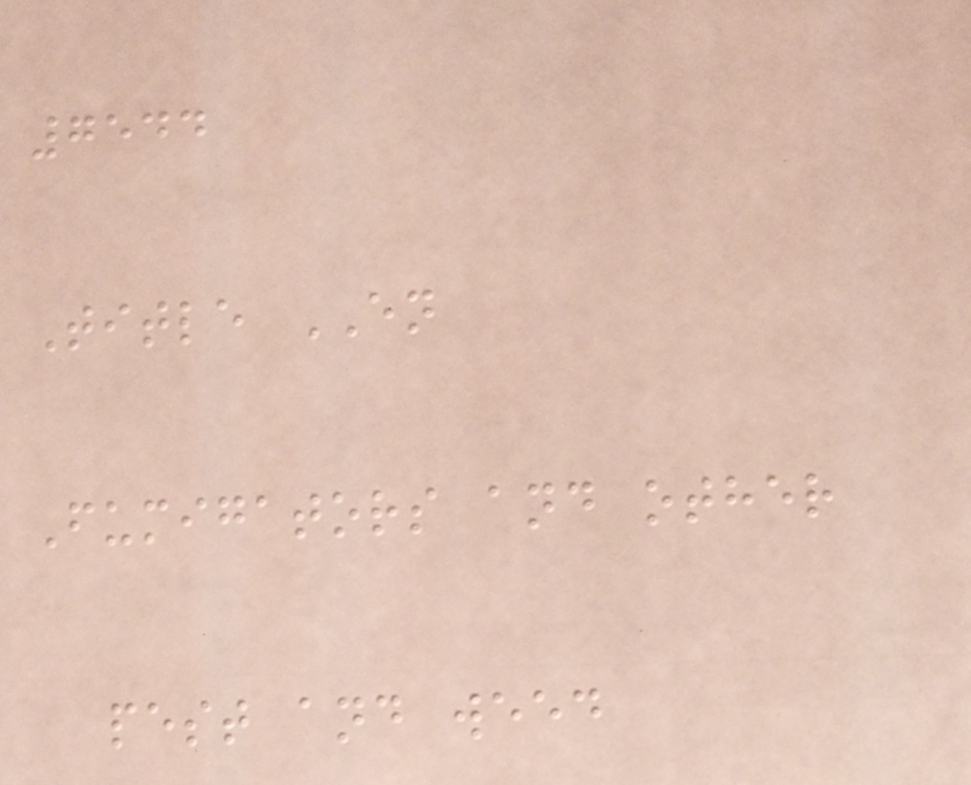7544
Title EN
Fumigators and other
pest and weed
